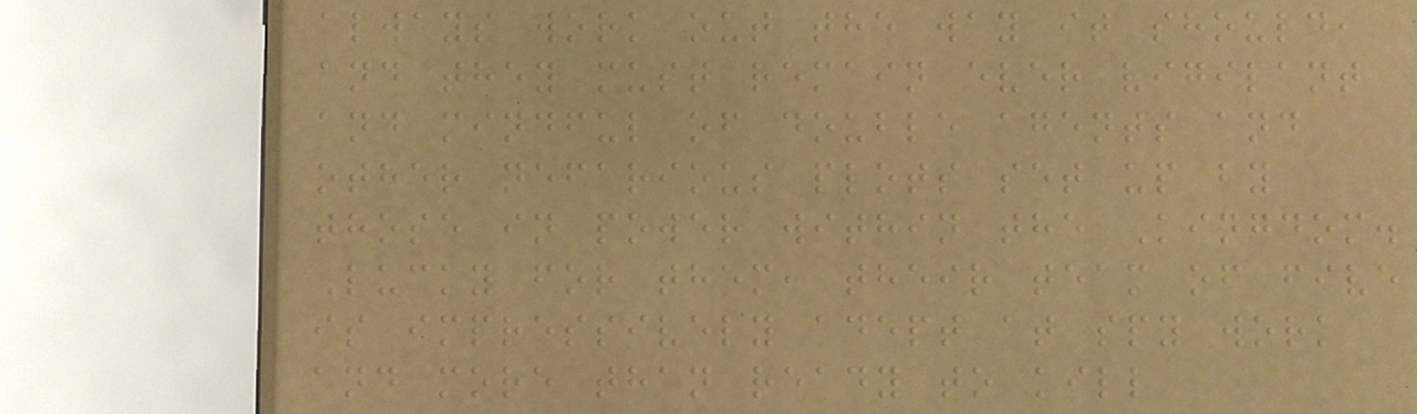always work out the way it should,
and they must remain ever vigilant
and mindful of double agents and
other nefarious plots set up by
those in power within the Kingdom.
Lucky for them, their team of five
is impressively adept at spy work
and more than ready to kill
